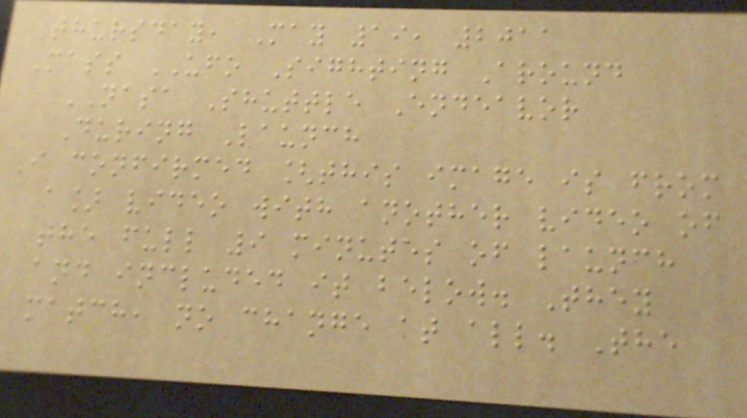Thursday, May 19, 2011
Mass UFO Sighting Around
NASA Shuttle Endeavor
During Launch
I confirmed [this image is from
a] video with another video of
the full 9 minutes of launch
and included it below. They
match, no change at all. The
